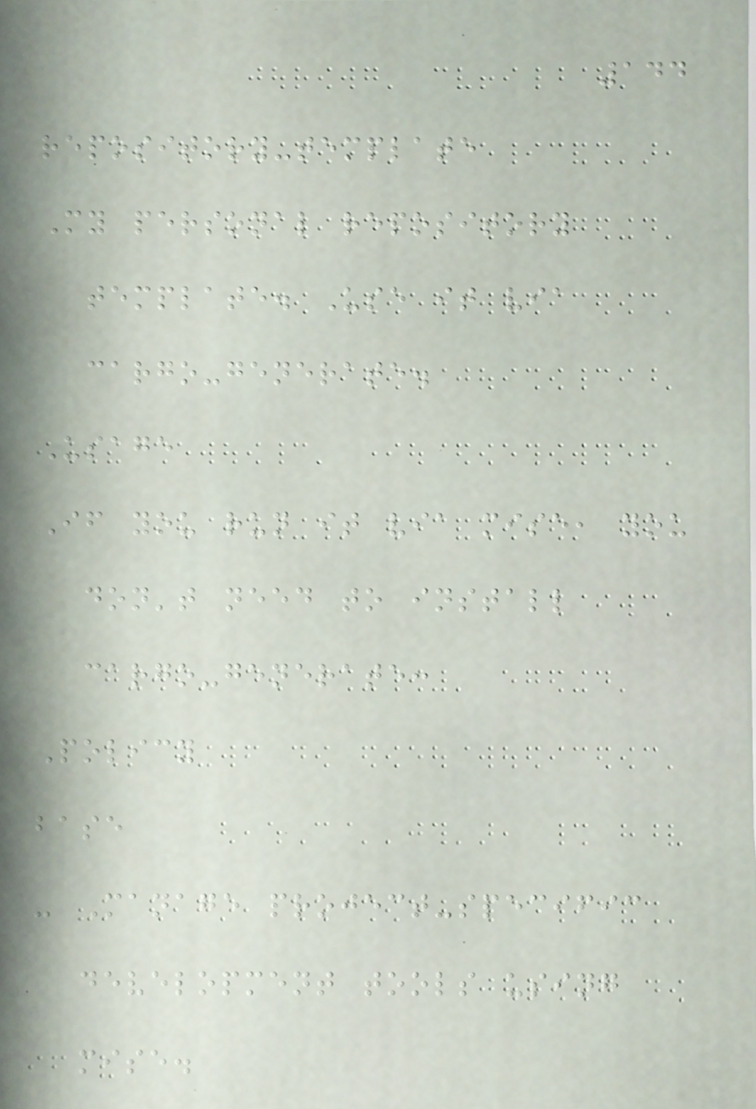144
repository-template
My personal repository
template. Use it via
cargo-generate.
Usage
If you run it via mise, you
don't need to install
cargo-generate:
Policy
base
- Manage project-specific
development tools using
mise.
